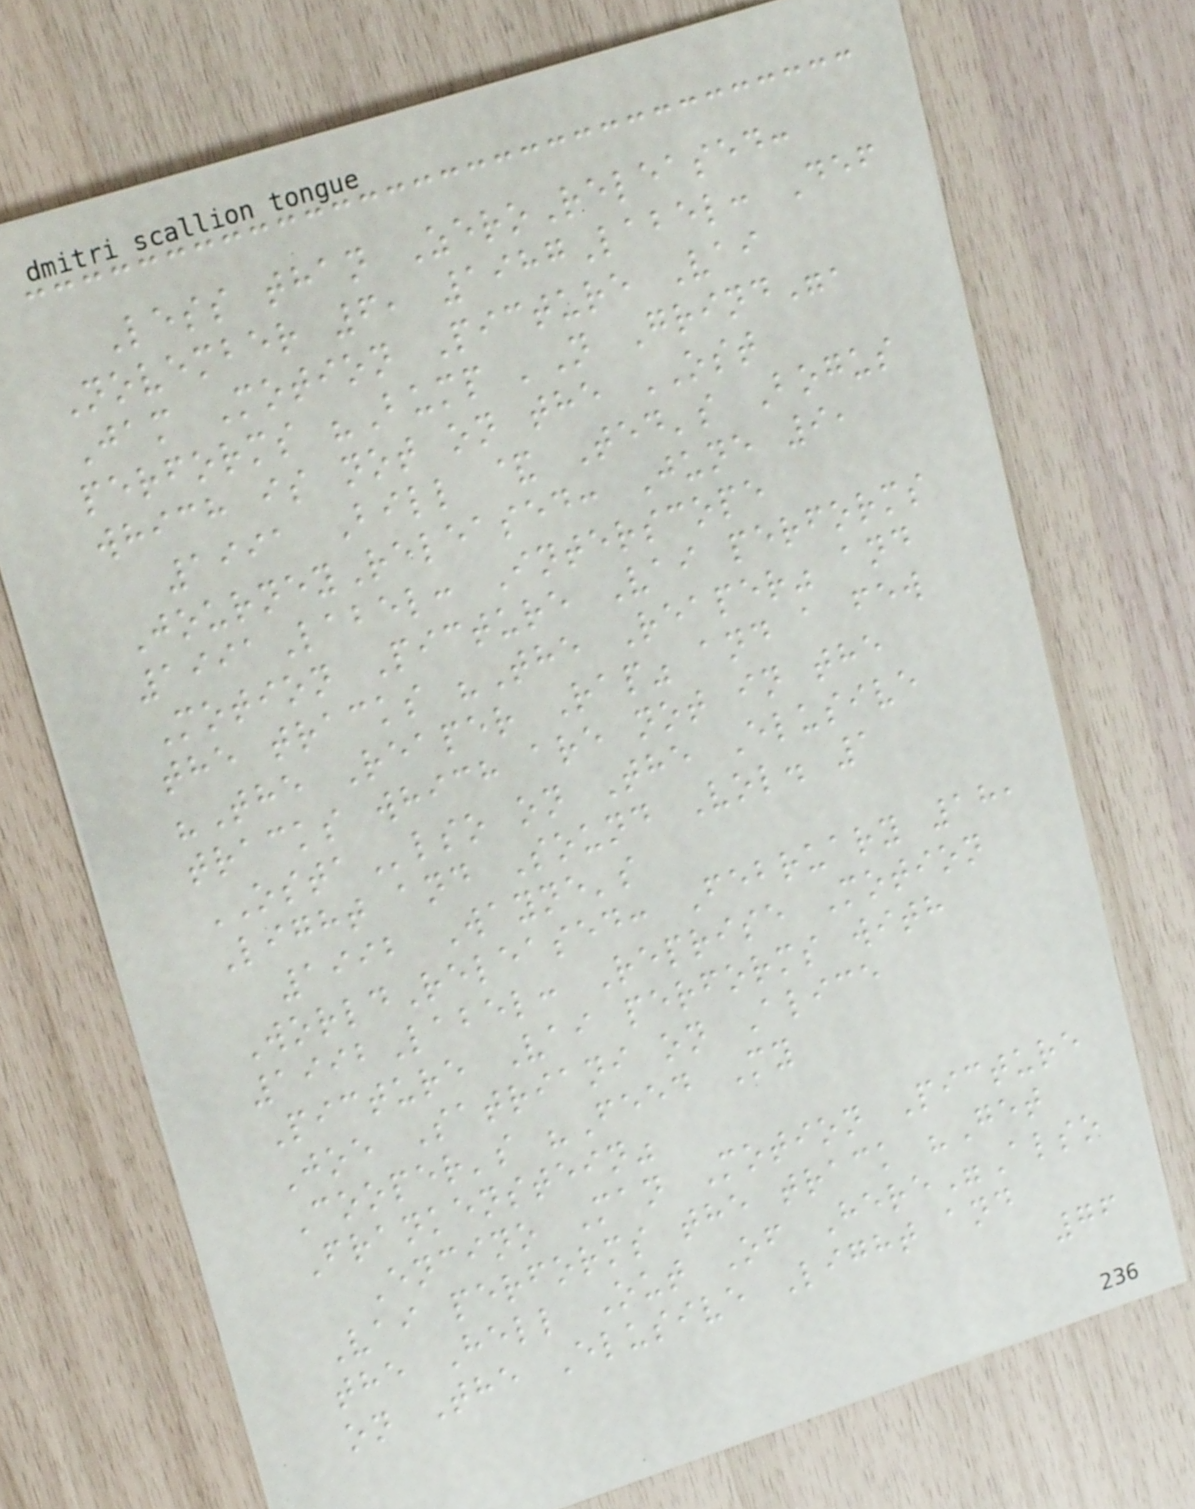Less than ZeroReleased:
November 6, 1987Label: Def
Jam Motion Picture Vai
performs "Bump 'N Grind",
which is not on the OST
1991 Bill & Ted's Bogus
JourneyReleased: June 9,
1991Label: Interscope
Motion Picture Vai performs
the tracks "The Reaper" and
"The Reaper Rap" and a few
tracks which are not in the
OSTAlso on The Elusive
Light and Sound Vol. 1
1992 Wayne's
WorldReleased: February 18,
1992Label: Reprise Motion
Picture Vai performs with
Joe Satriani on Alice
Cooper's "Feed My
Frankenstein"
Encino Man Motion Picture
Vai performs the track "Get
the Hell Out Of Here"Also
on The Elusive Light and
76
